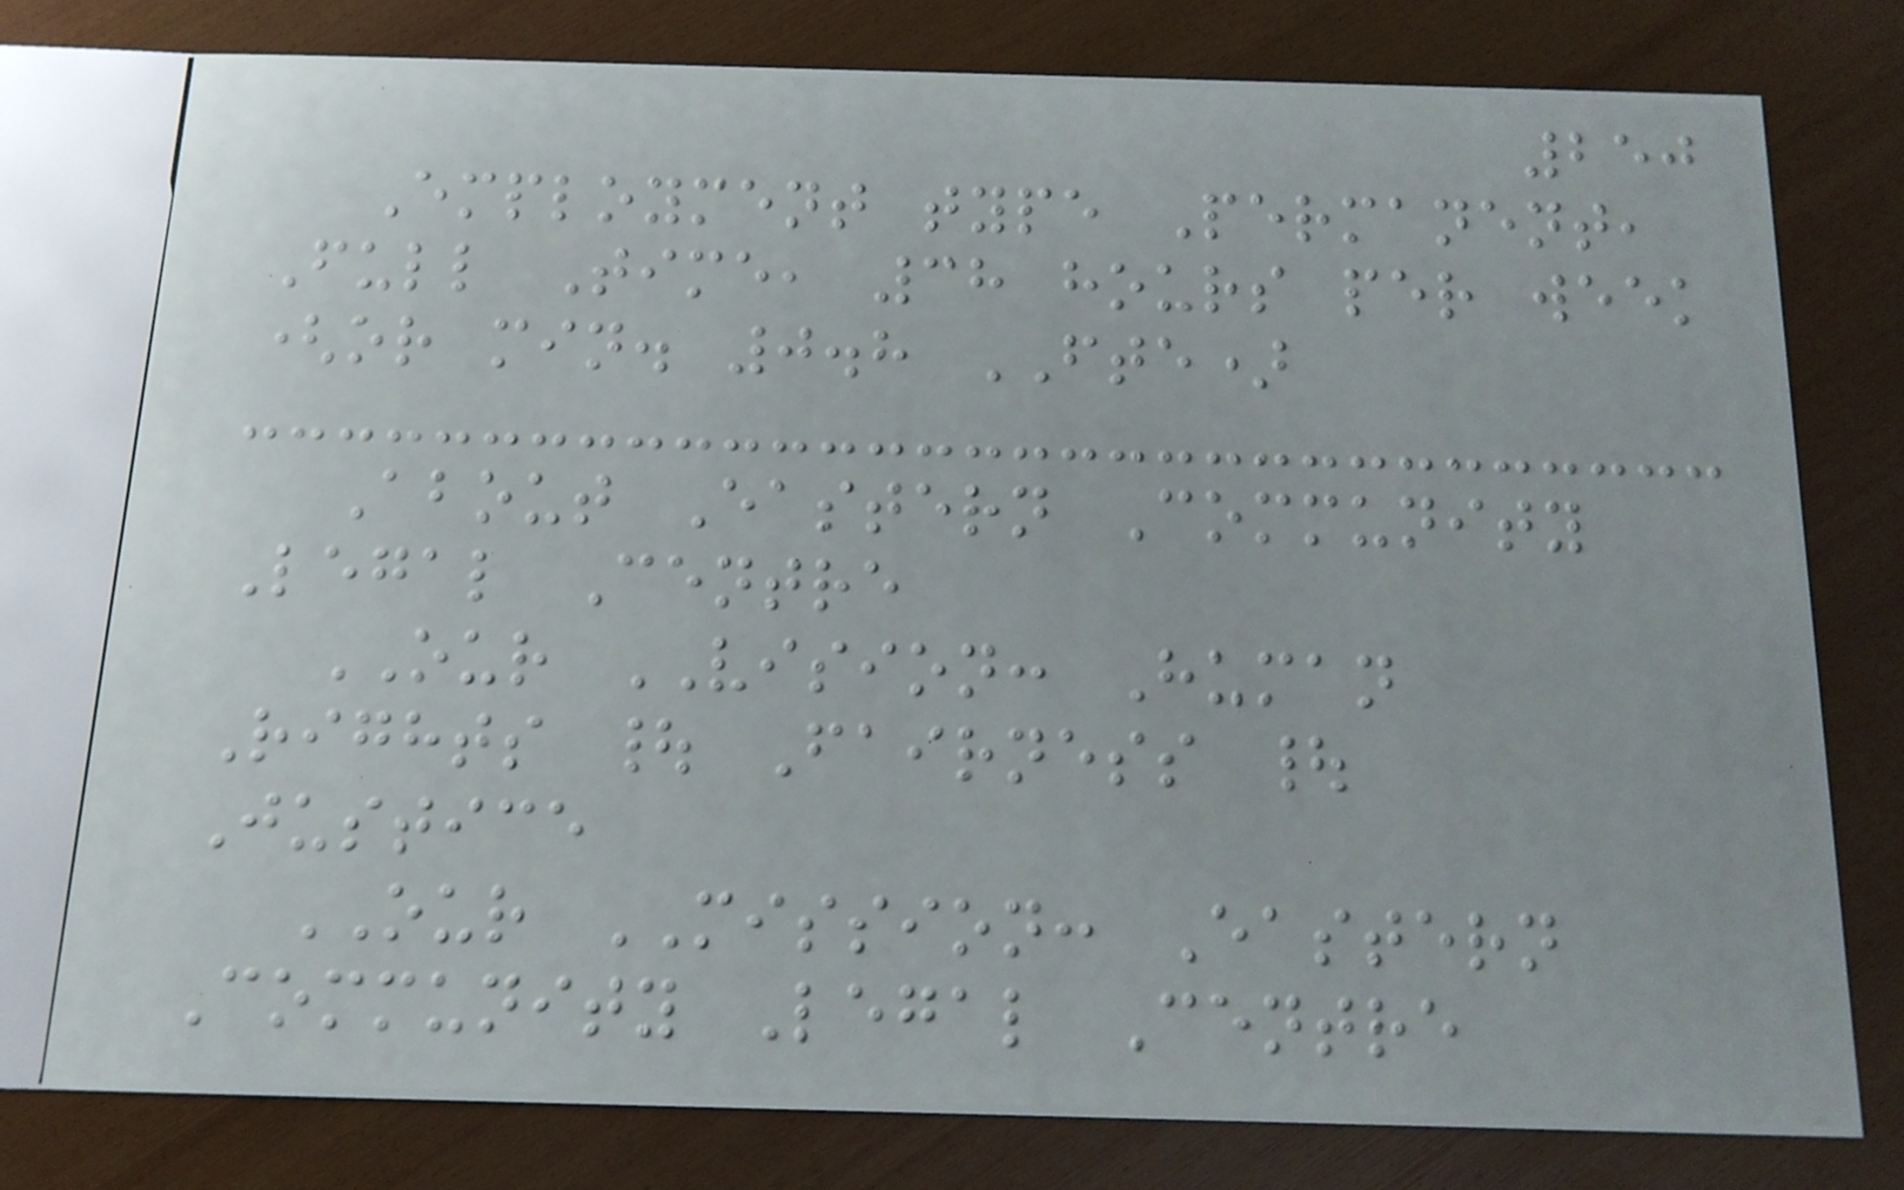250
Employment type Permanent,
Full Time, 38 hours per week
(or min. 0.8 FTE)
About Eastern Community
Legal Centre
OUR VISION: Human
Rights | Fairness |
Justice
OUR MISSION: Eastern
Community Legal Centre
